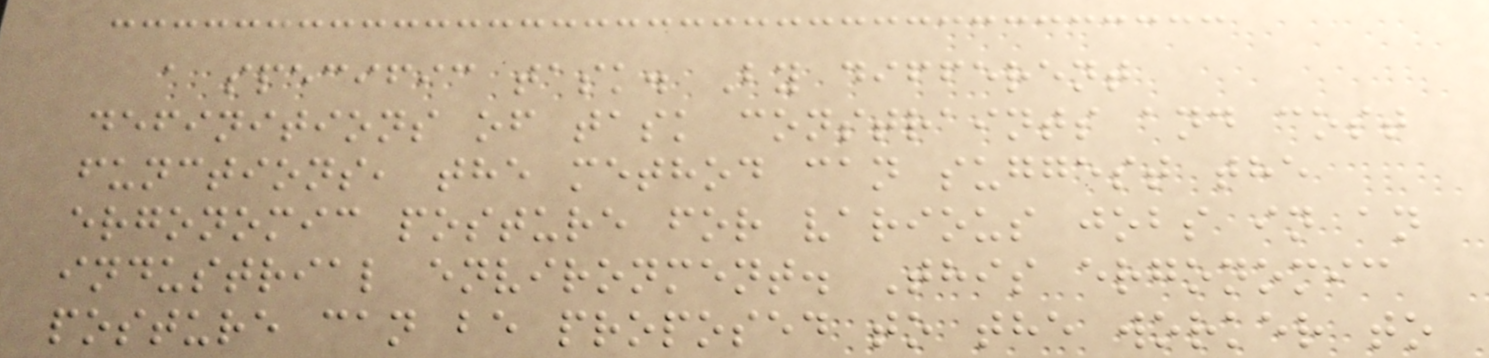a specific task. By different
definitions of task constraints and cost
functions, the method can suggest the
ergonomic posture for various jobs in an
industrial environment. This ergonomic
posture can be proposed to the worker to
